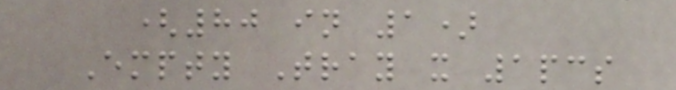(80 in 1)
Empty Tray x 1pcs
